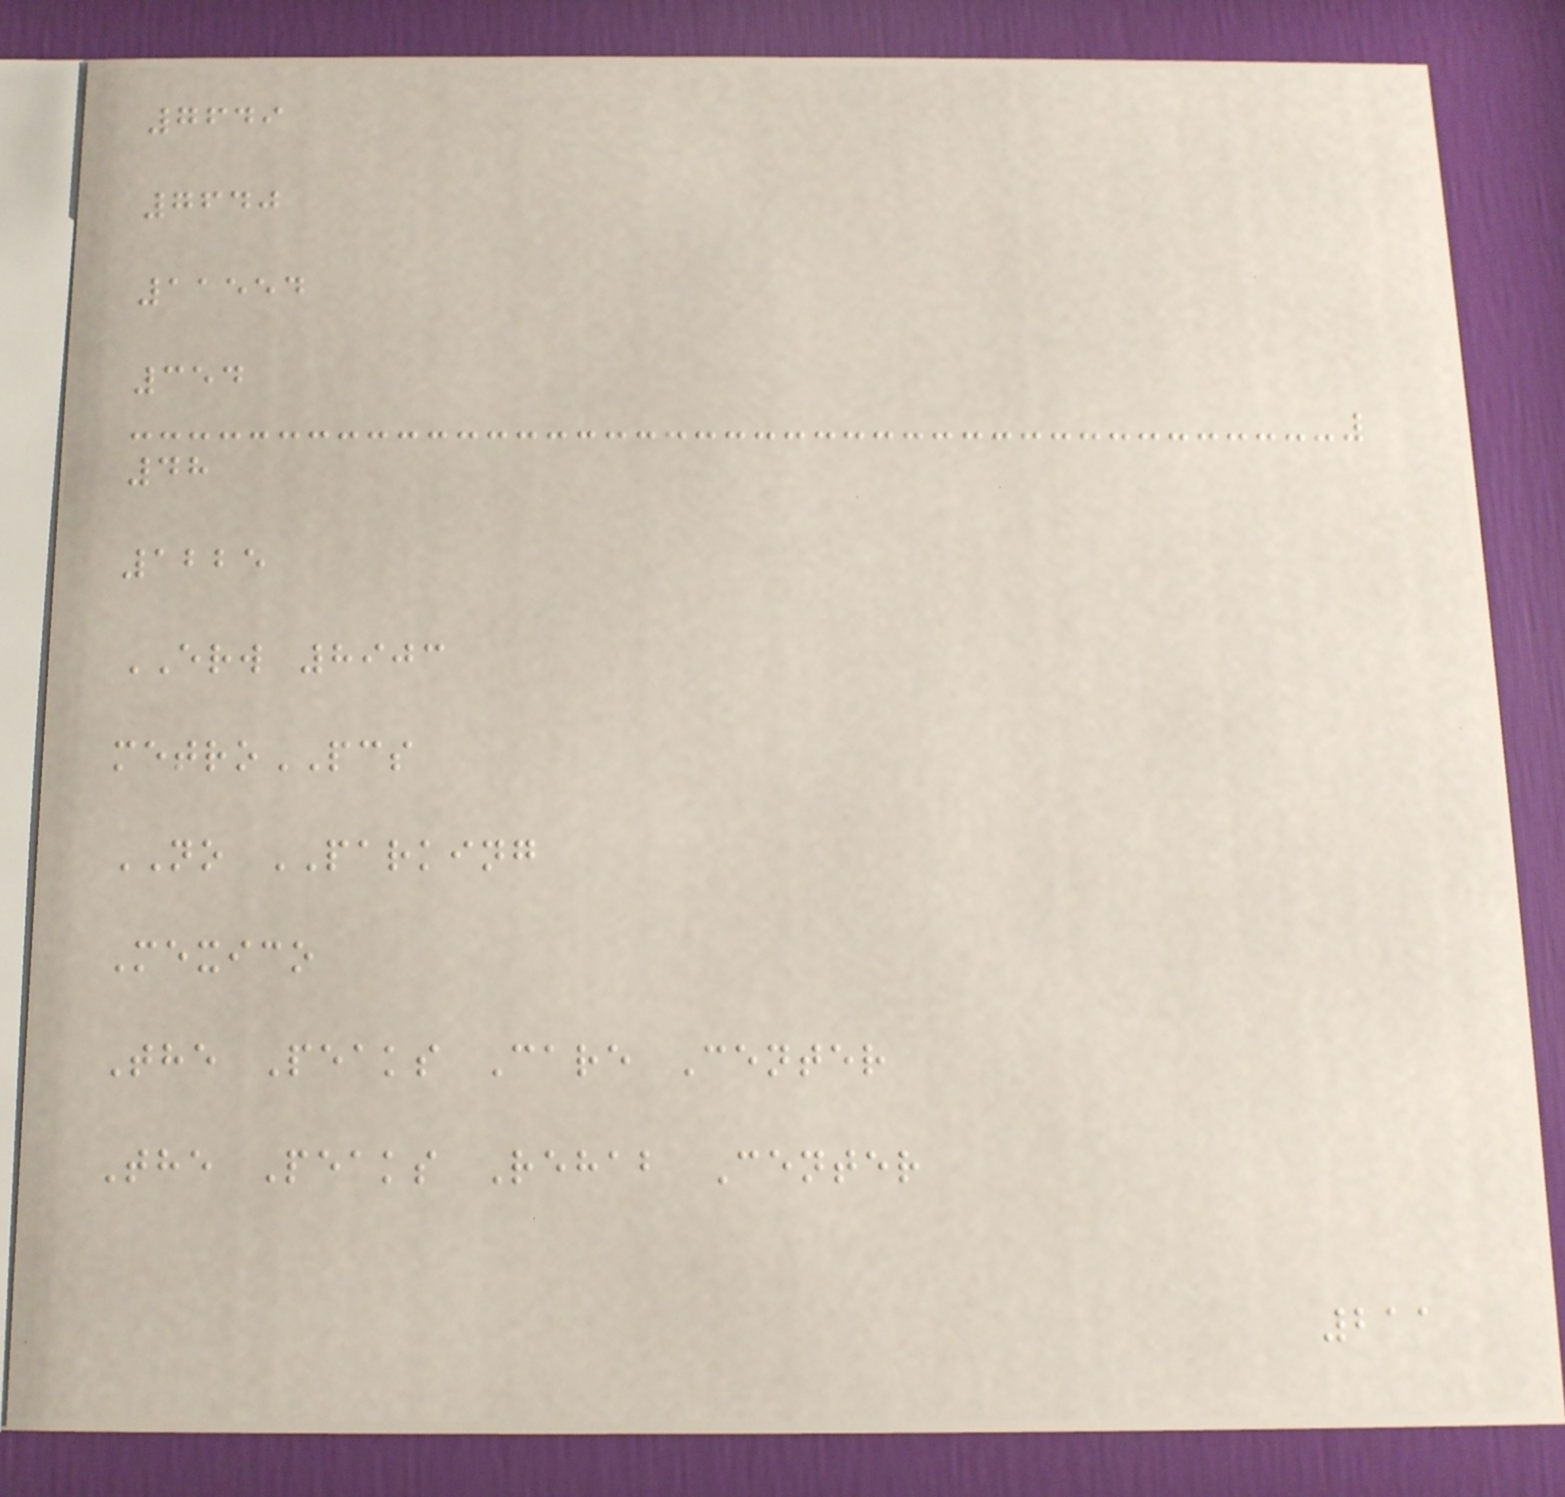7649
7640
11554
354
48
1225
ERW 8903
metroPCS
NO PARKING
Mexico
The Peaks Care Center
The Peaks Rehab Center
211
